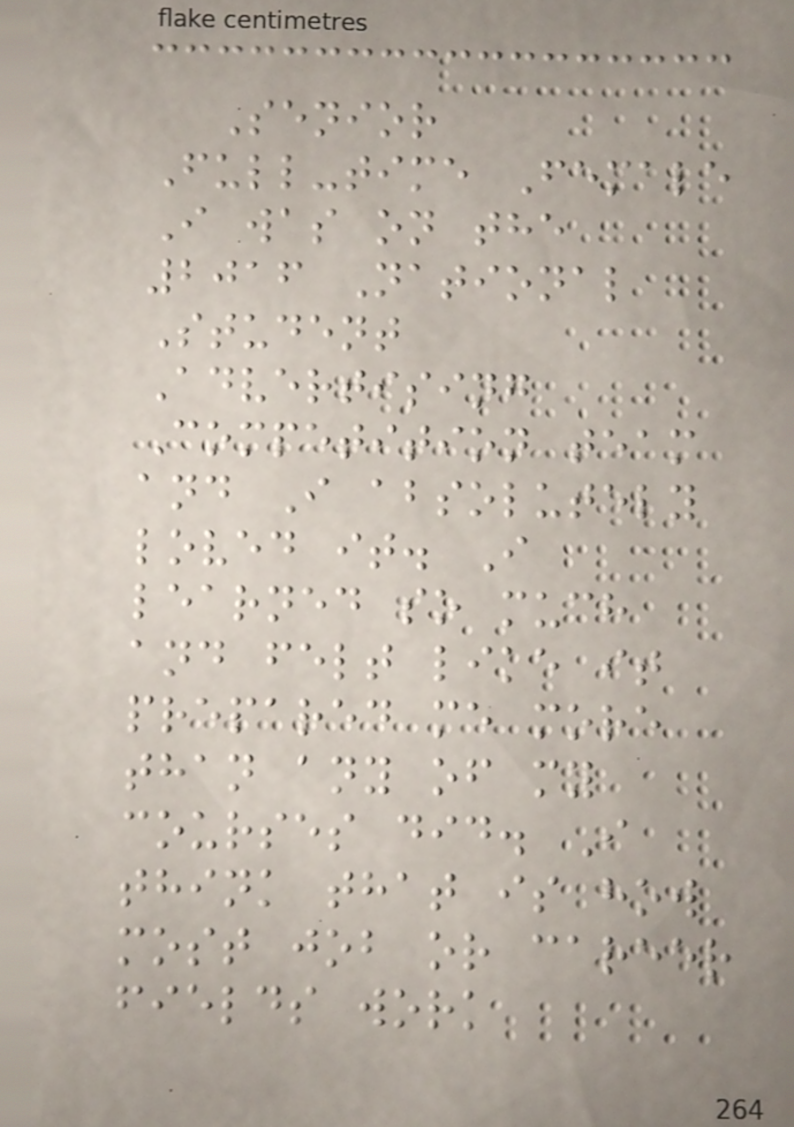Senior
Full-time Female
I was on the
2016 National
Student
Advertising
Competition team
and I absolutely
loved it. I
learned so much
and felt like it
prepared me more
than any of my
courses did. I
think that is how
most job or career
fields work
